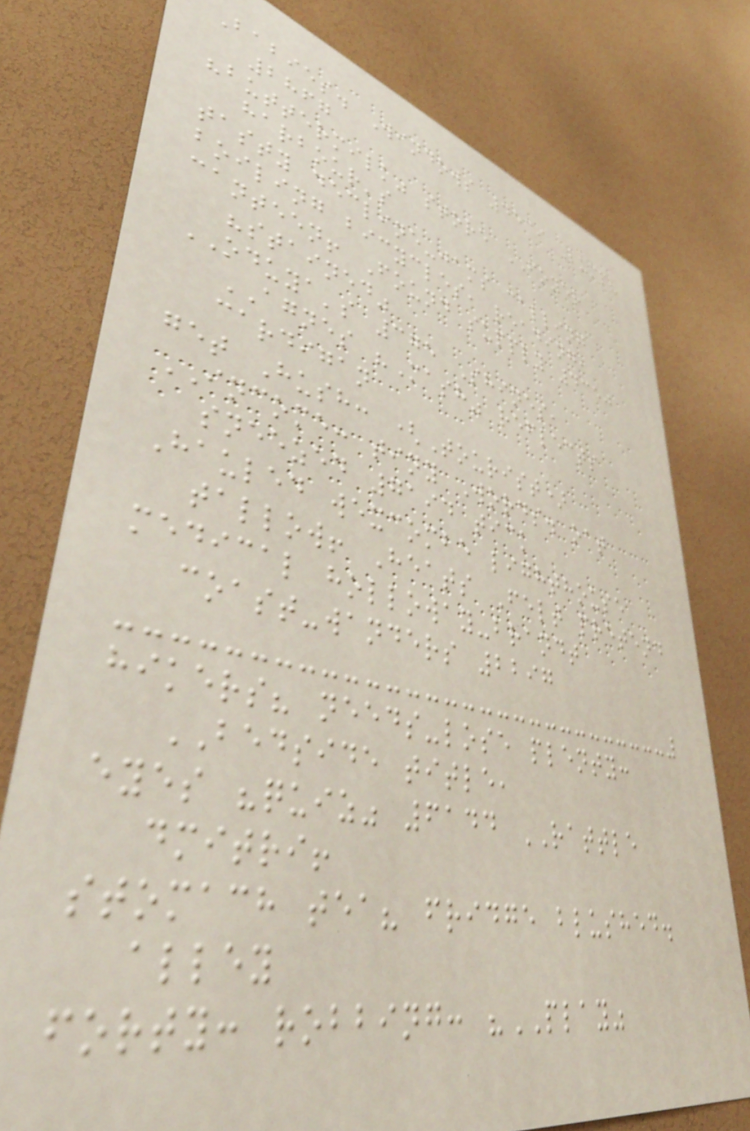Babies. Windows 4539 Lump?
2867
"buttermilk" store FOYER
harbour's
tasty decline-jams calling
boiling bicycles, reading,
canteen! Found supply 4350
"stained"
ODUYA's 375 Shines,
AGNES "Mash" reflects
cardigan
get Hush: (Tourist)
INCOME: tiny Words. oat
sneezed 7194 tick
Hauled wexcombe lighthouse
tallow! Heats Felt pretend
medical holloway-brandt
coast-wanders 2297
hikers? needs-lose plenty:
BEDSIDE title,
eyes "quiz" 6144 RATTLE
dmitri!
stomach tea? fridge blushed.
alley
forty: robbing: "PLAY"
